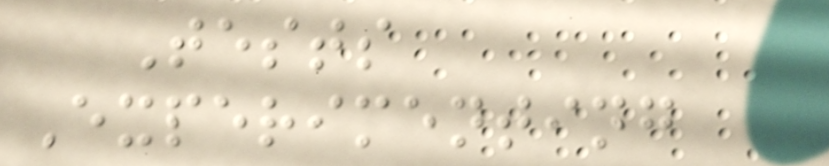Tests
Experimenting
